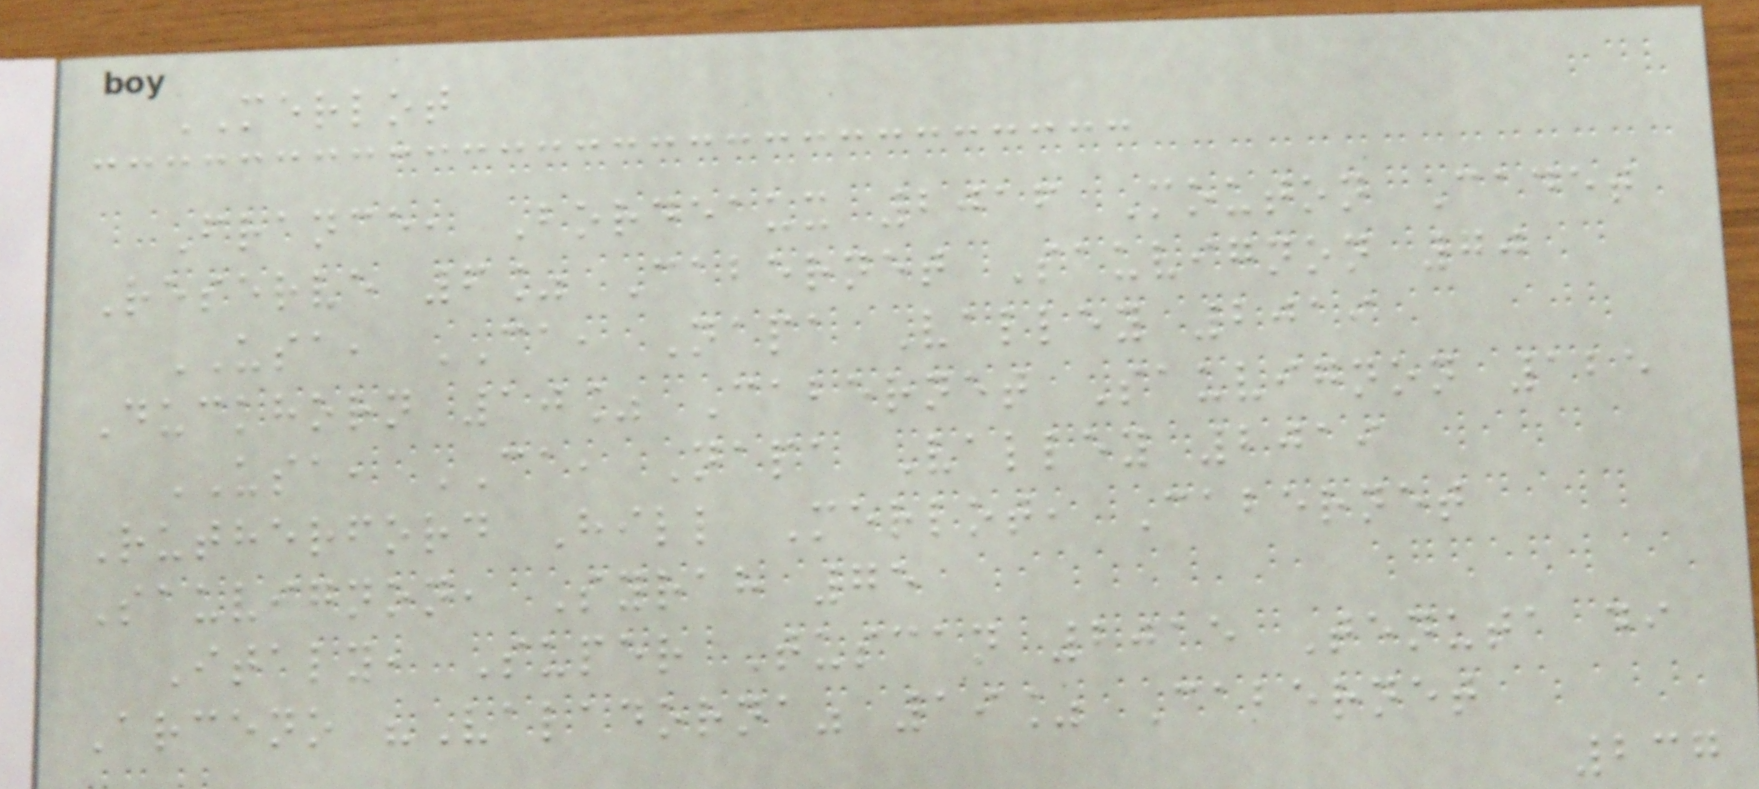MERLOT
France, Bordeaux 2016 Mouton Cadet
Reserve 6% Cabernet Sauvignon 70
USA, CA, Napa Valley 2019
Duckhorn 10% Cabernet Sauvignon 125
USA, CA, Napa Valley 2019
Rutherford Hill Merlot, Cabernet
Sauvignon, Syrah 75
Italy, Super Tuscan 2015 Tenuta di
Arceno "Valadorna" 19% Cabernet
237
